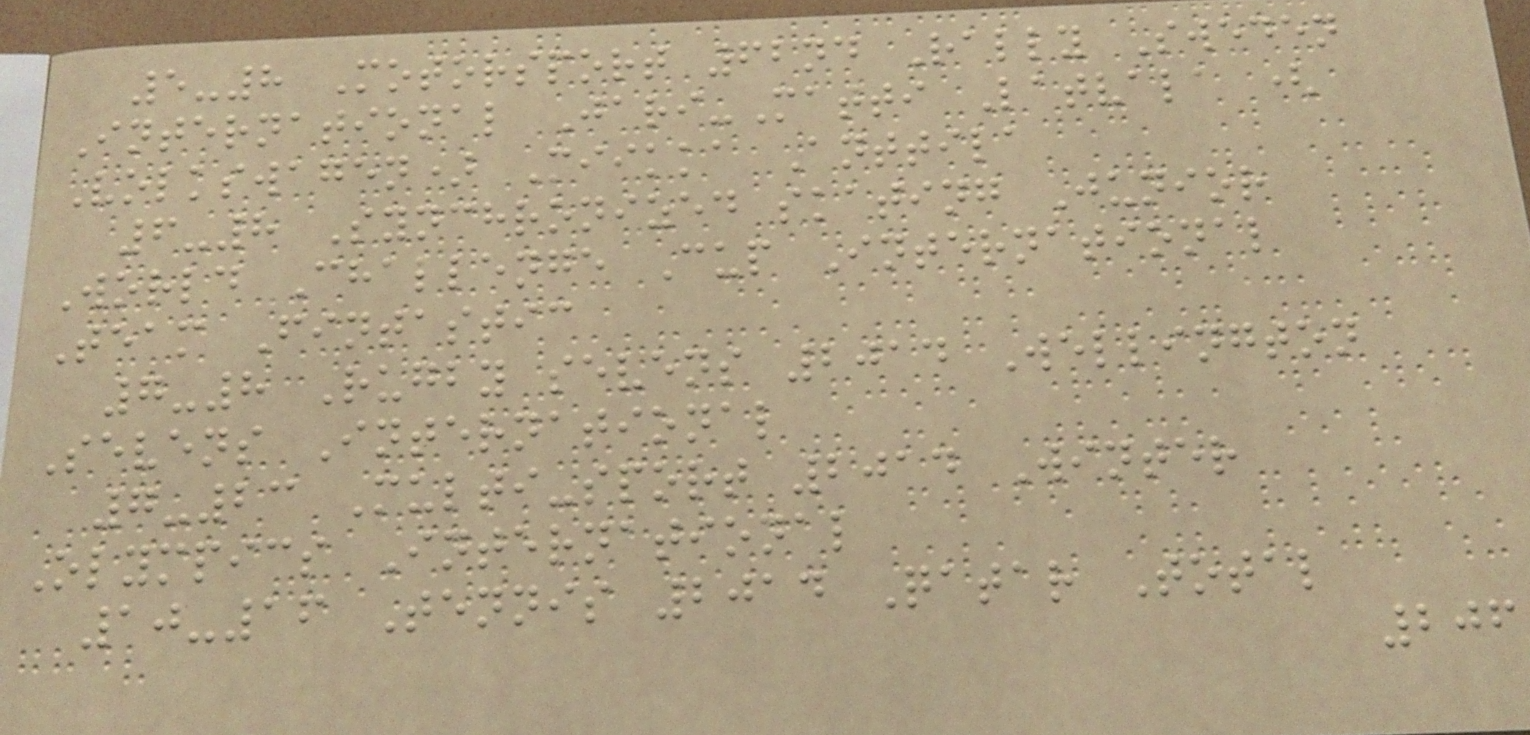5-8 Motorsport 62nd Rally Sweden
International Jari-Matti Latvala (
Volkswagen) Miikka Anttila
6-8 Synchronized skating Junior
World Challenge Cup International
Team Fintastic
7-8 Rugby sevens 2014 Wellington
Sevens International
7-23 Multi-sport 2014 Winter
Olympics International
10-16 Tennis 2014 Qatar Total
206
